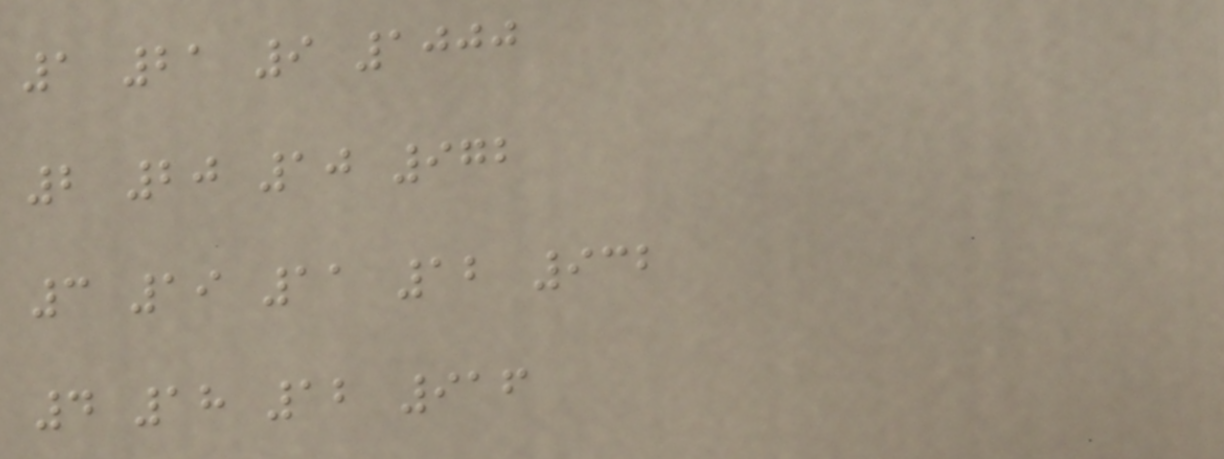1 21 9 1000
2 20 10 972
3 19 11 12 932
4 18 12 916
